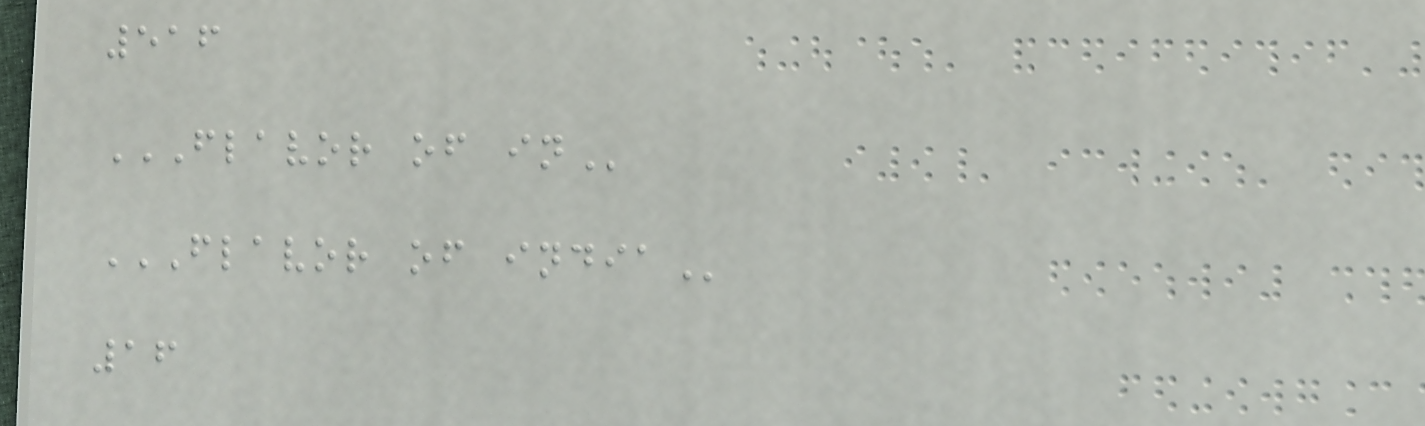516
FLAVOR OF IN
FLAVOR OF INDIA
16
